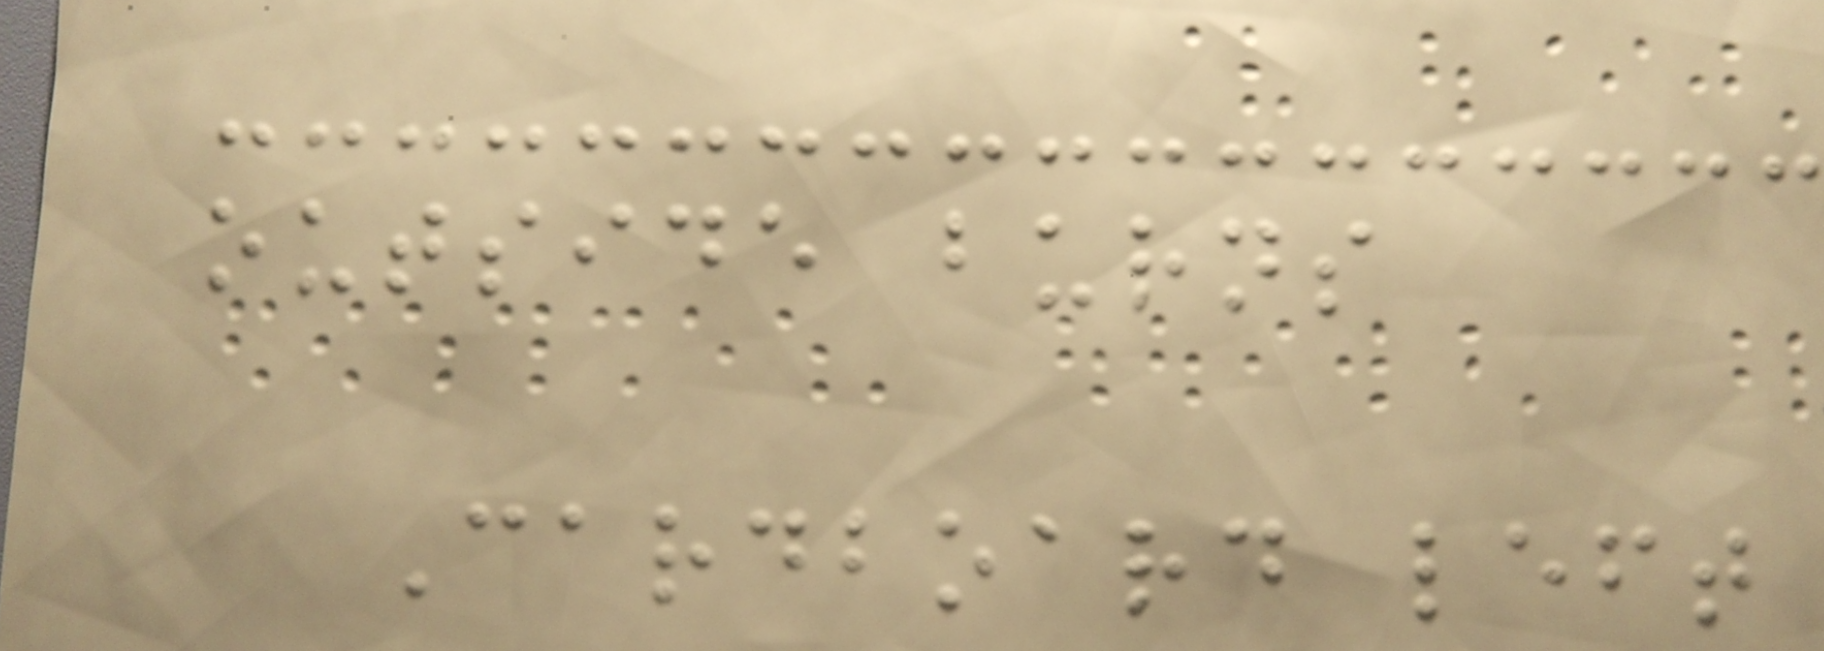outside burns
Cardboard left
